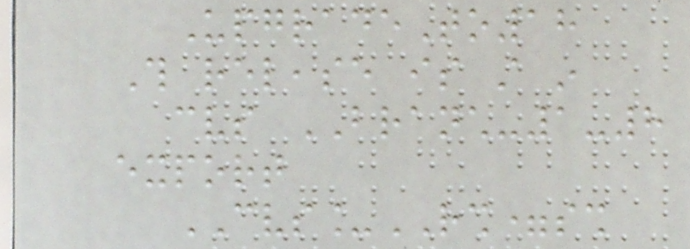UpgradeTo18
This release is still in
cvs BRANCH-1-8
export
CVS_RSH=ssh
